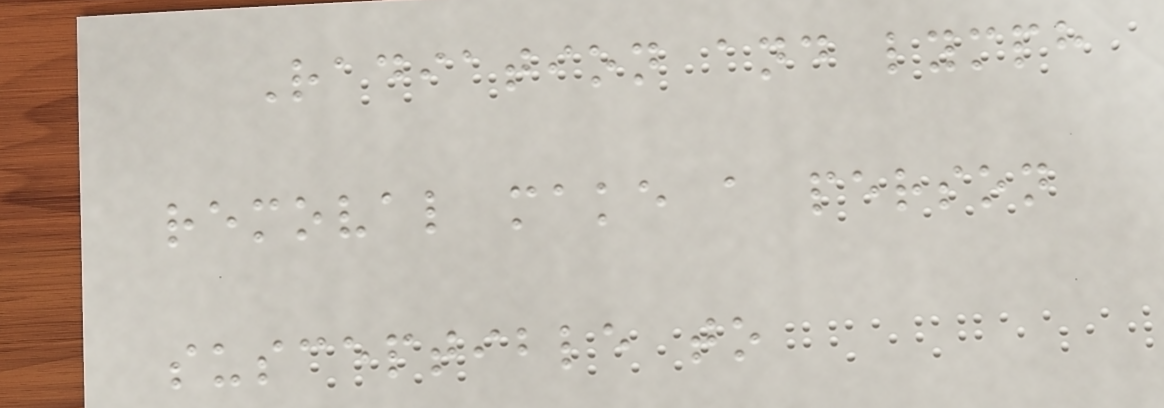Radiation and lymph
removal make a person
susceptible to
